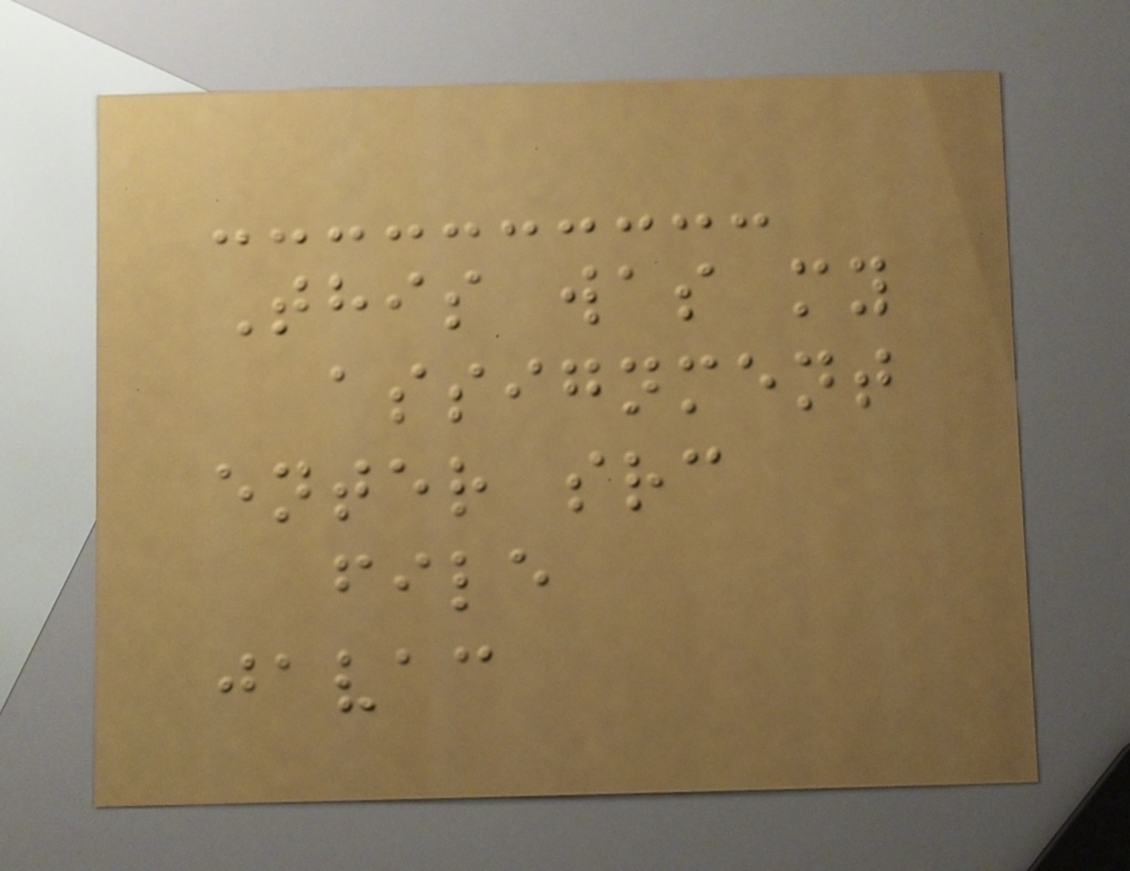This was my
assignment
enter src
file
javac
